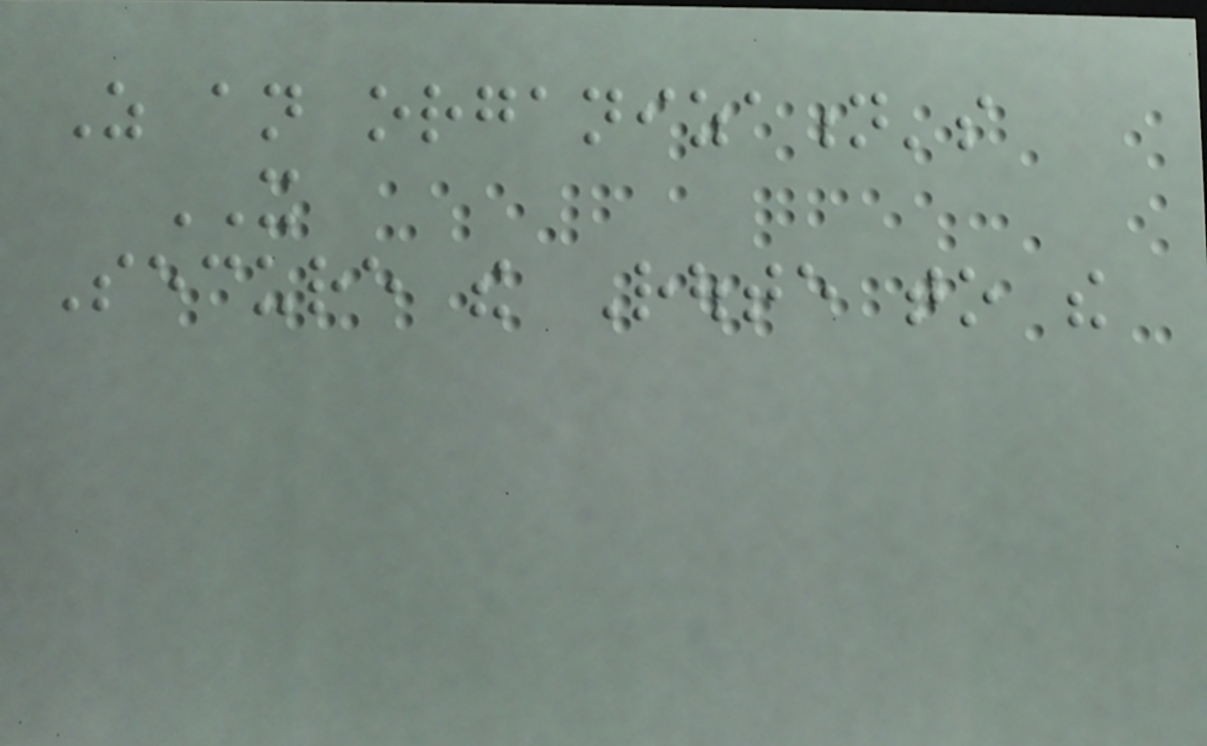As an organization's
IT
Secure the Route to the
